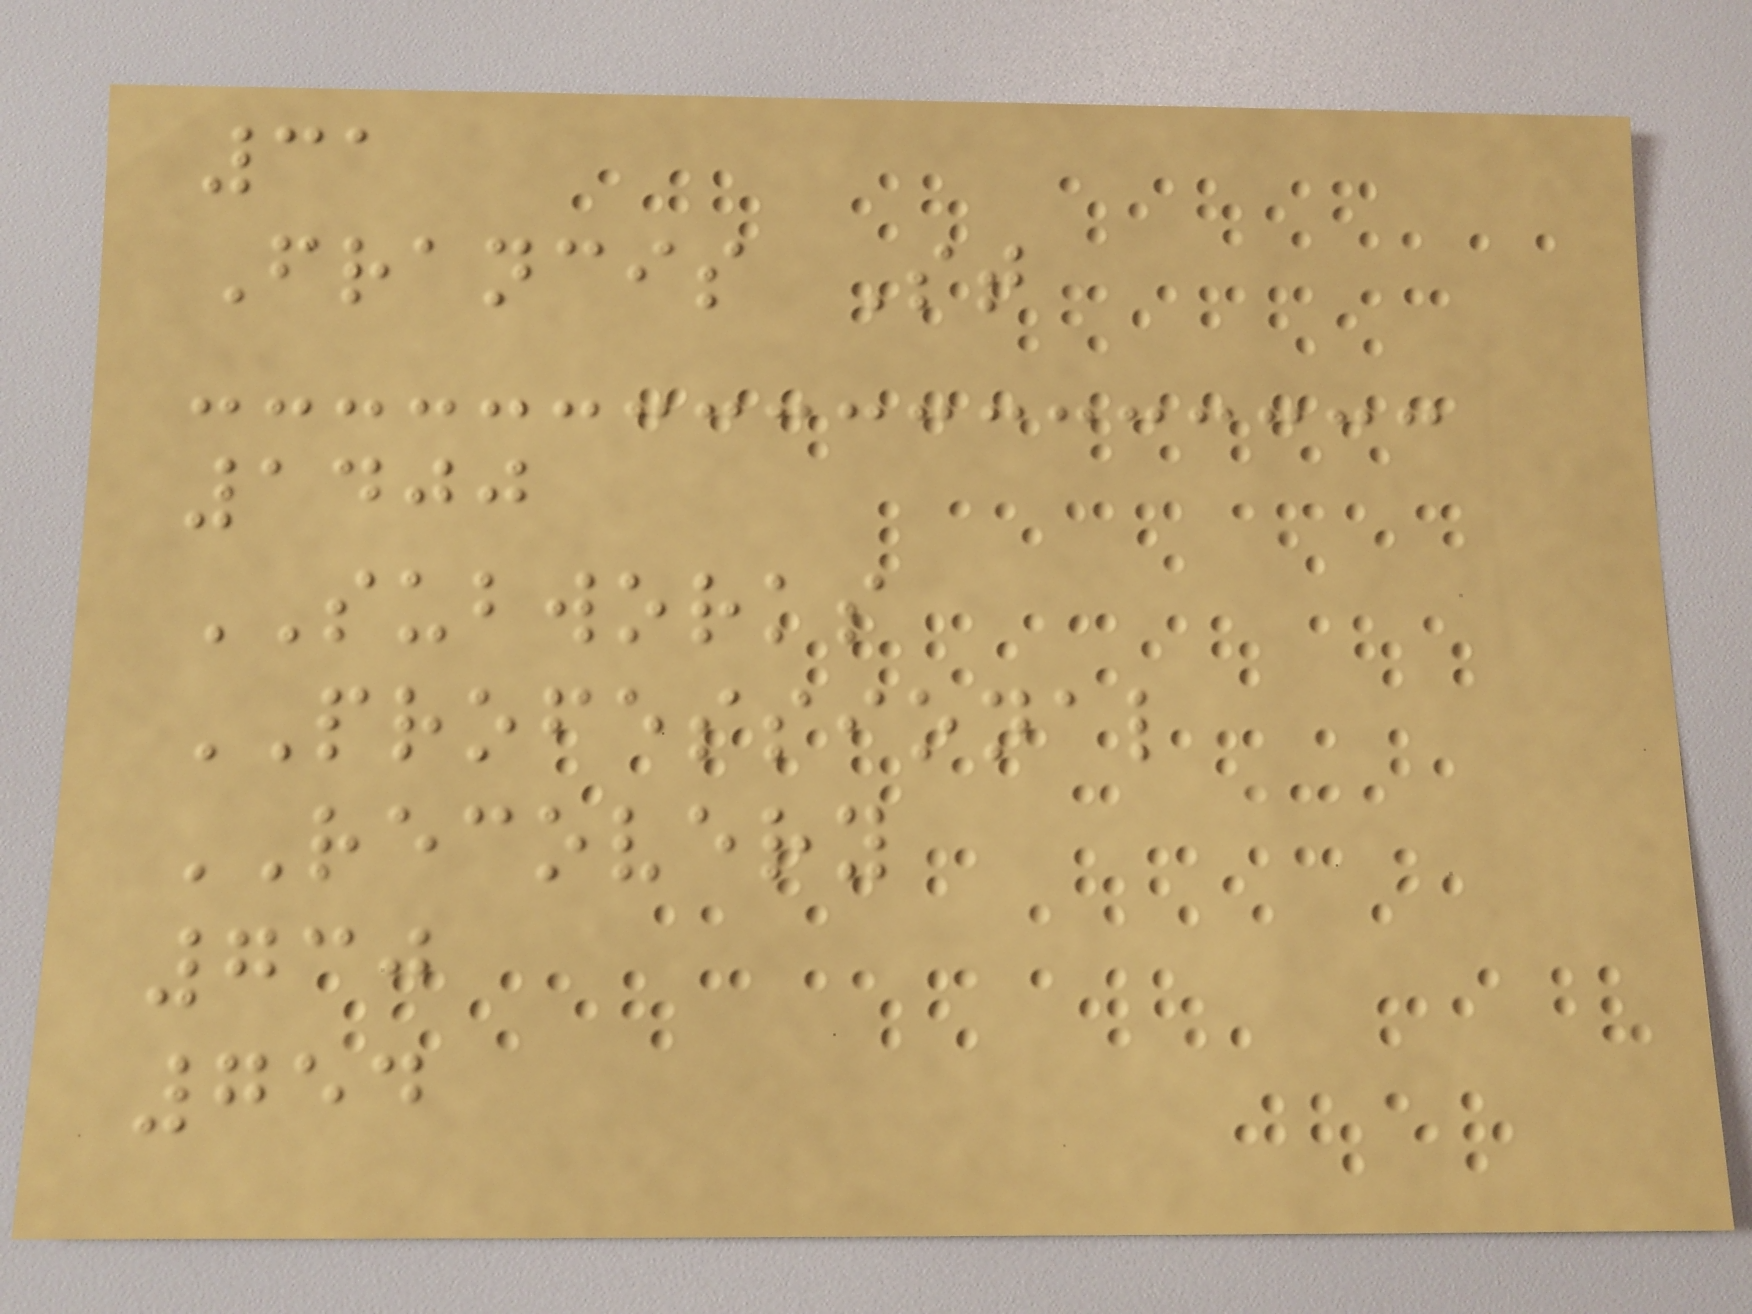31
Francis St
1400
SUBWORKS
PROFESSIONAL
RECOVERY
730
754
